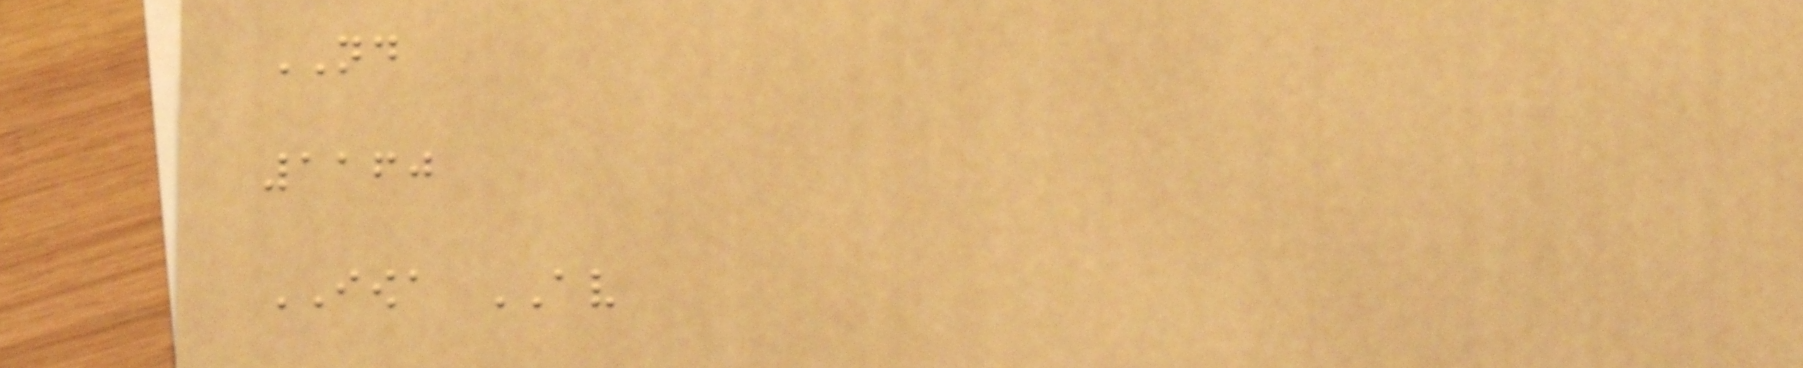ND
1160
IOWA AV
